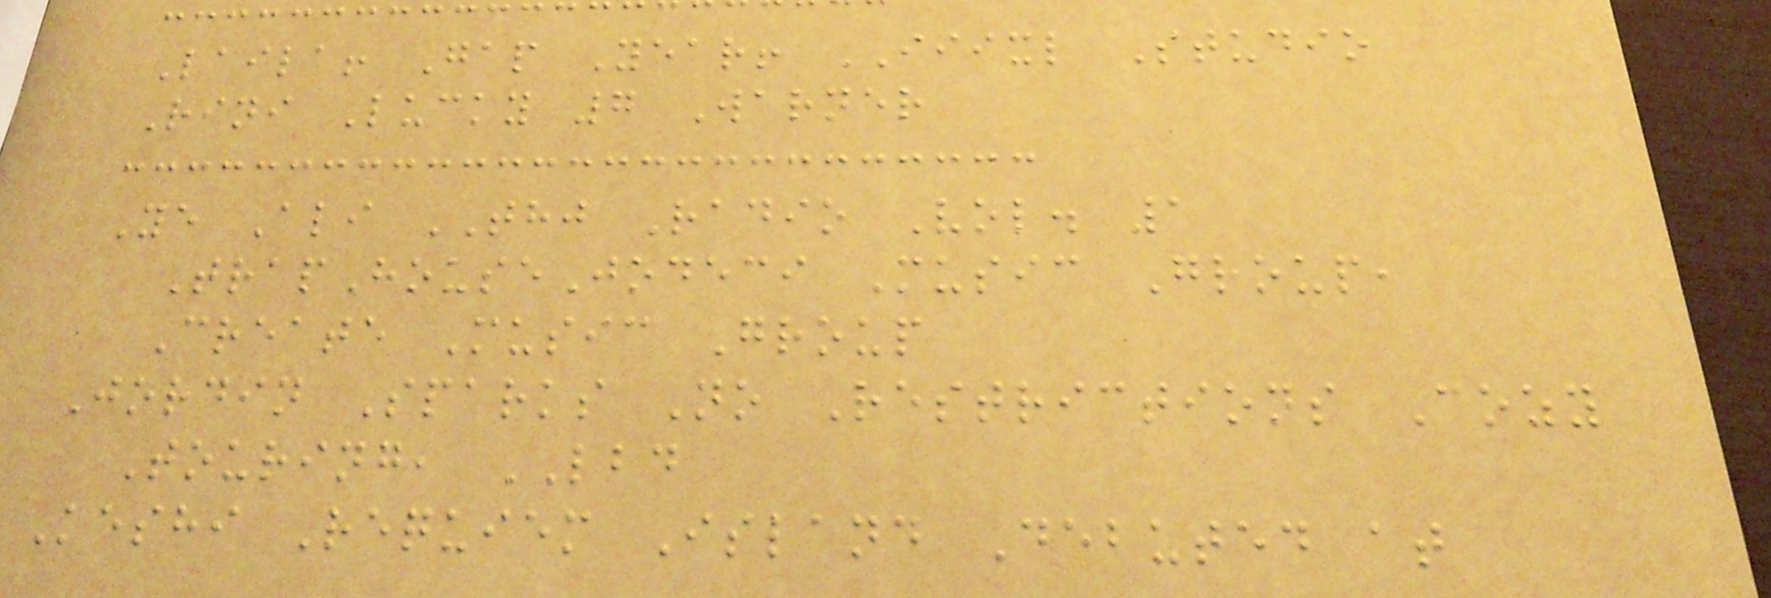Laila! Gap Year! IIIXL Studio
Rini Lucky 7 Warner
Ye Ali THJ Radio Vol. 1
TrapHouseJodeci Music Group,
Create Music Group
Jordin Sparks No Restrictions Cozy
Touring, LBD
Keshi Requiem Island Debuted at
